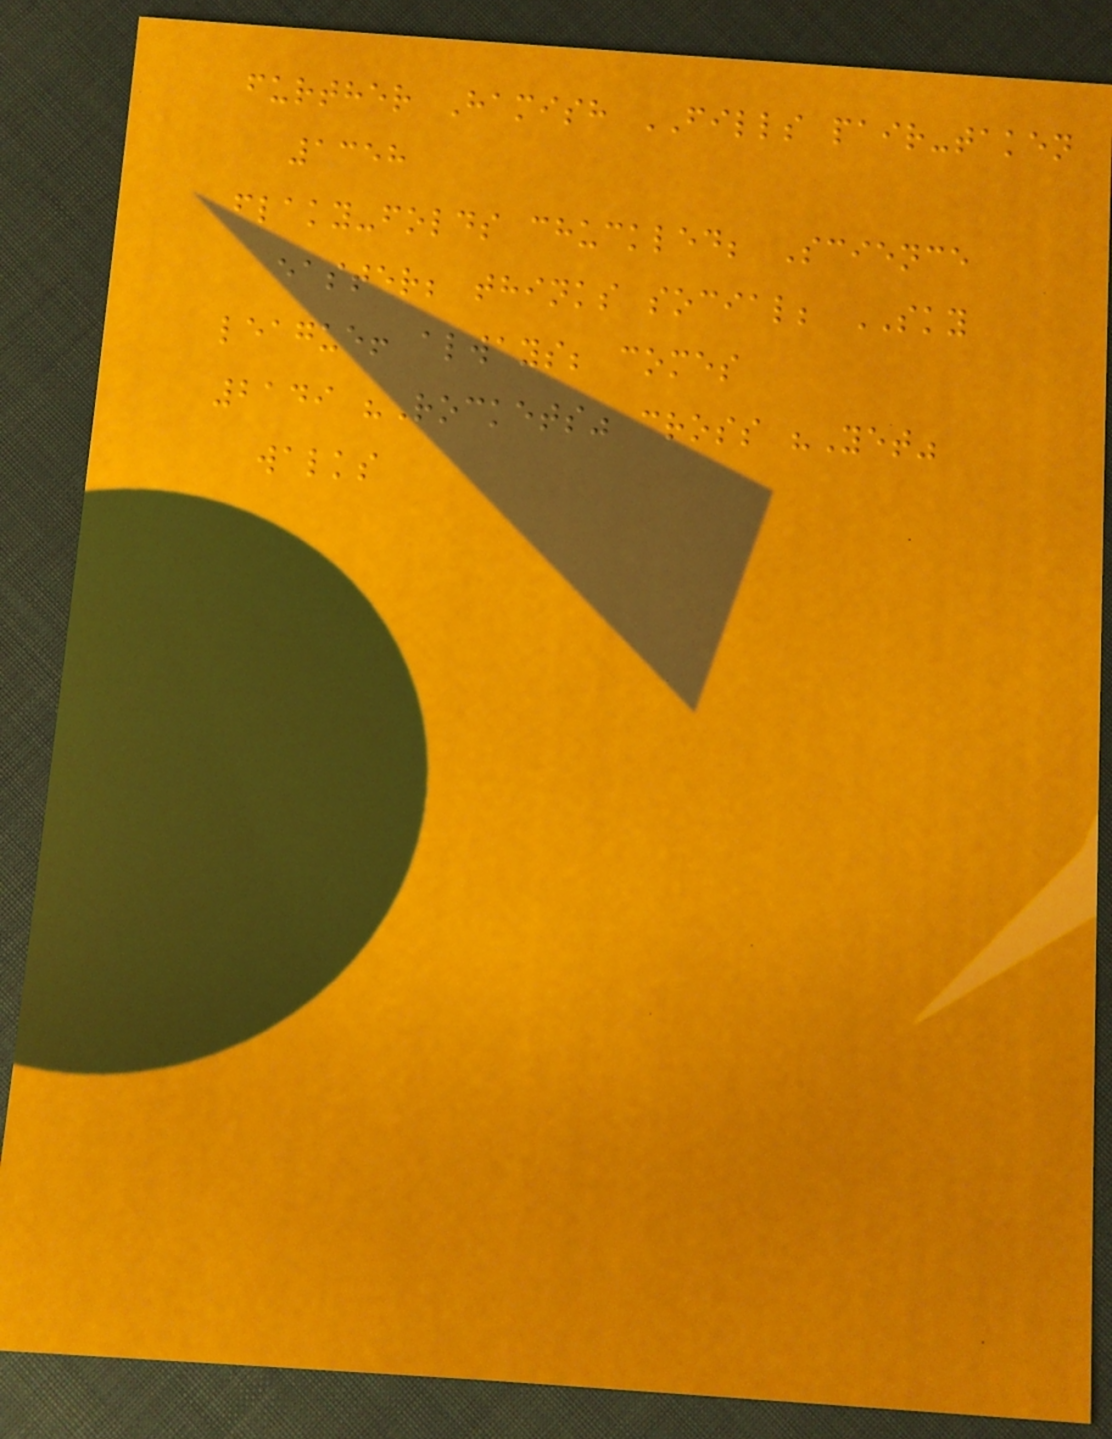further Hamish FILLS pair-taken
1358
flaky-folds chuckled; Science
easter; thinks social; SKY
league! always; comes
2149 "Rockets" cross "Yet"
walks
